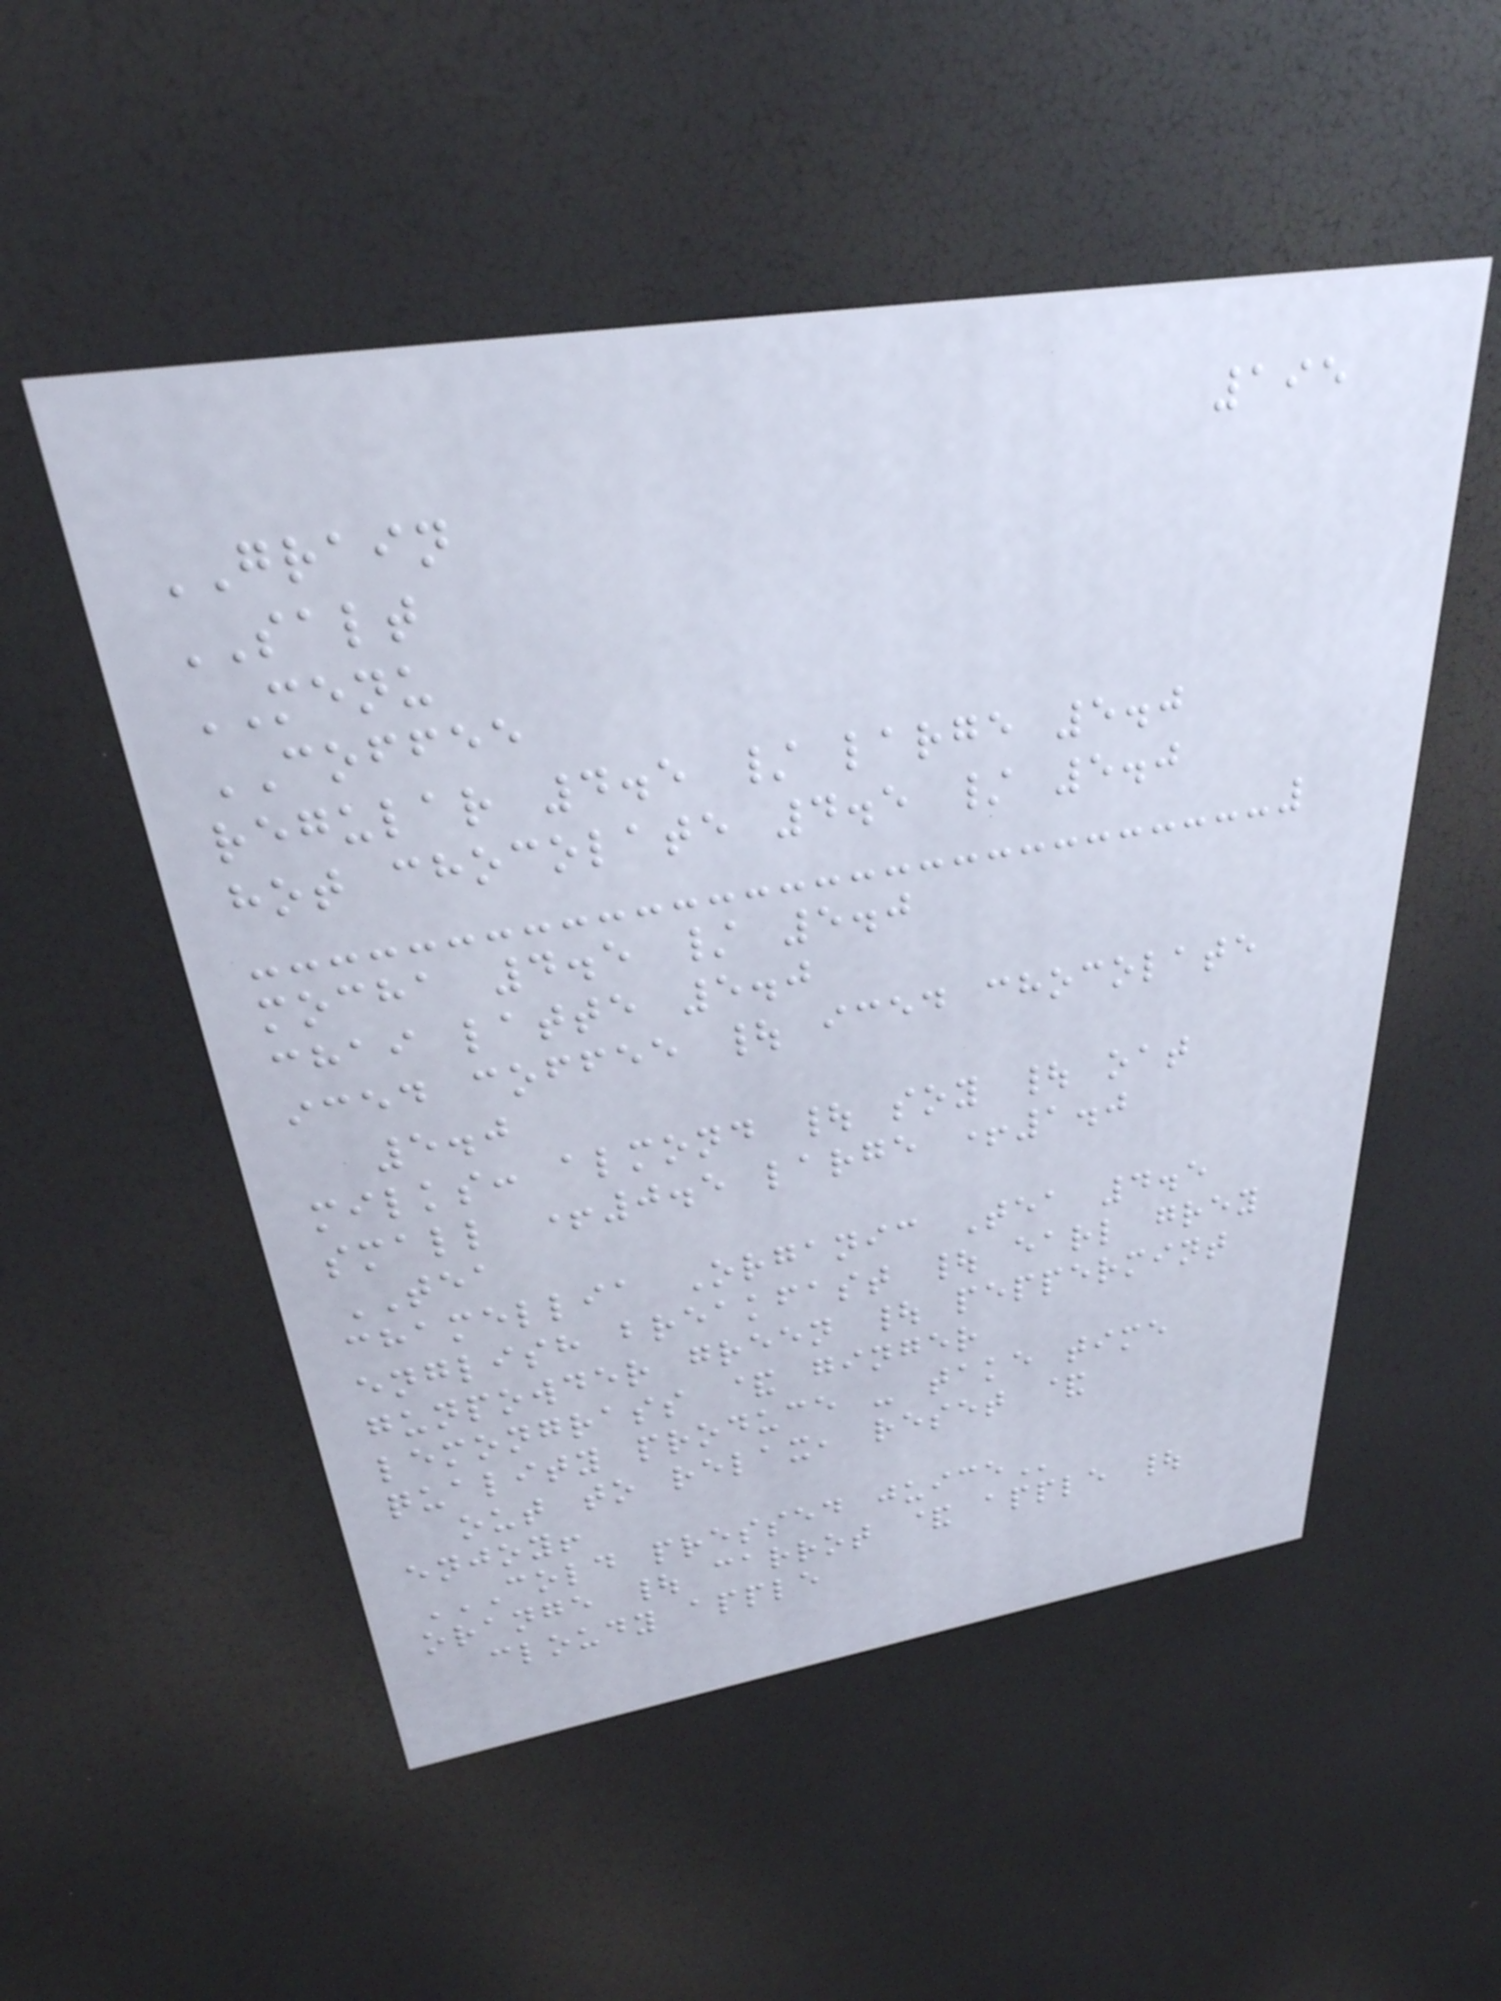195
GRAIN
SALT
MENU
COFFEE
regular 4.5 / large 5.0
hot chocolate 4.5 / 5.0
mocha 4.5 / 5.0
chai latte 5.0
iced coffee | iced chocolate
5.0
milks: almond | soy | oat
small +0.5 large +1.0
TEA
chamellia Organic Tea 4.5
english breakfast | earl grey
gunpowder green | peppermint
lemongrass & ginger
quality produce - take time
out to relax, reset &
enjoy!
COLD PRESSED JUICE
orange | carrot & apple |
cloudy apple
